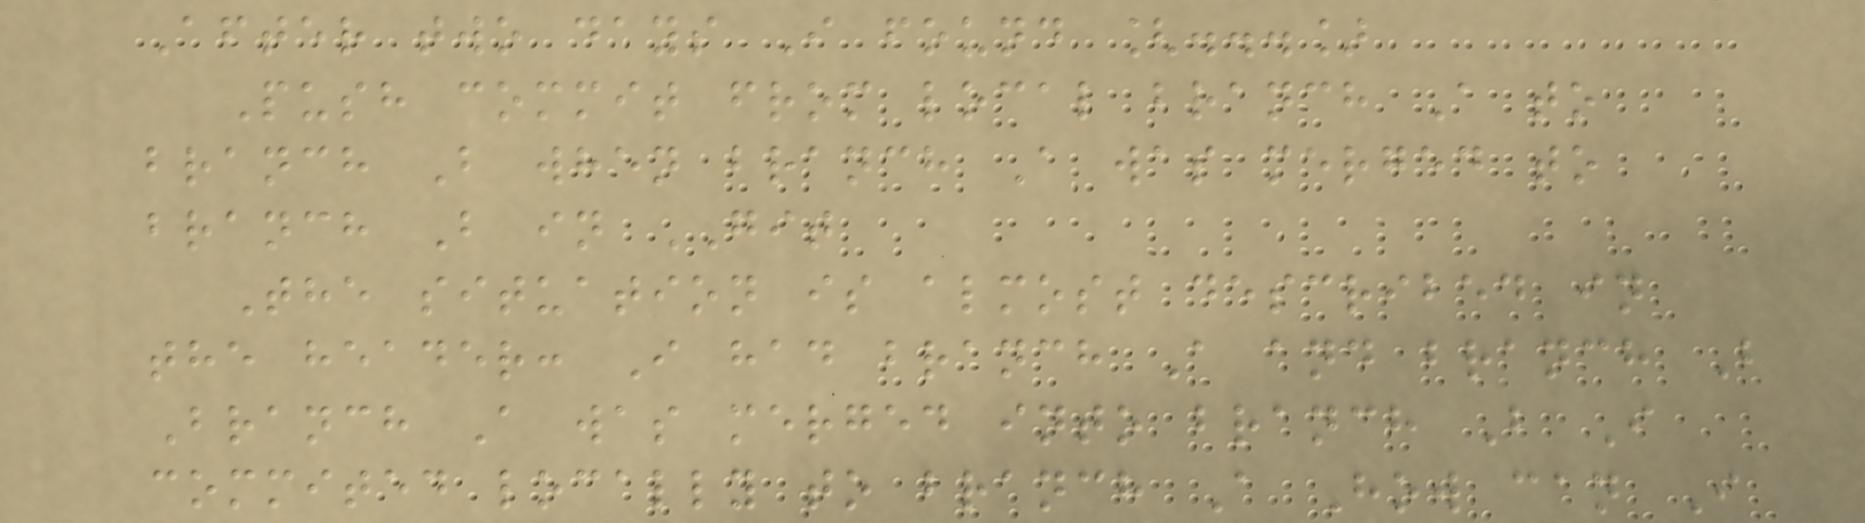After two days I found [...]
Push commit from local branch A to
branch B when branch A was merged to
branch B in GIT
The situation is almost described in
the header: I had branch A and branch B
Branch A was merged into branch B I
commited locally to branch A How can I
